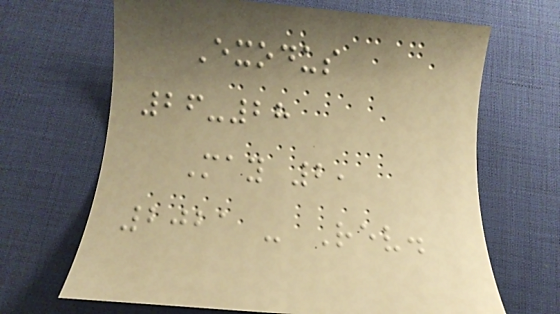Exodus
26-28
May 2,
2021 - Rev.
